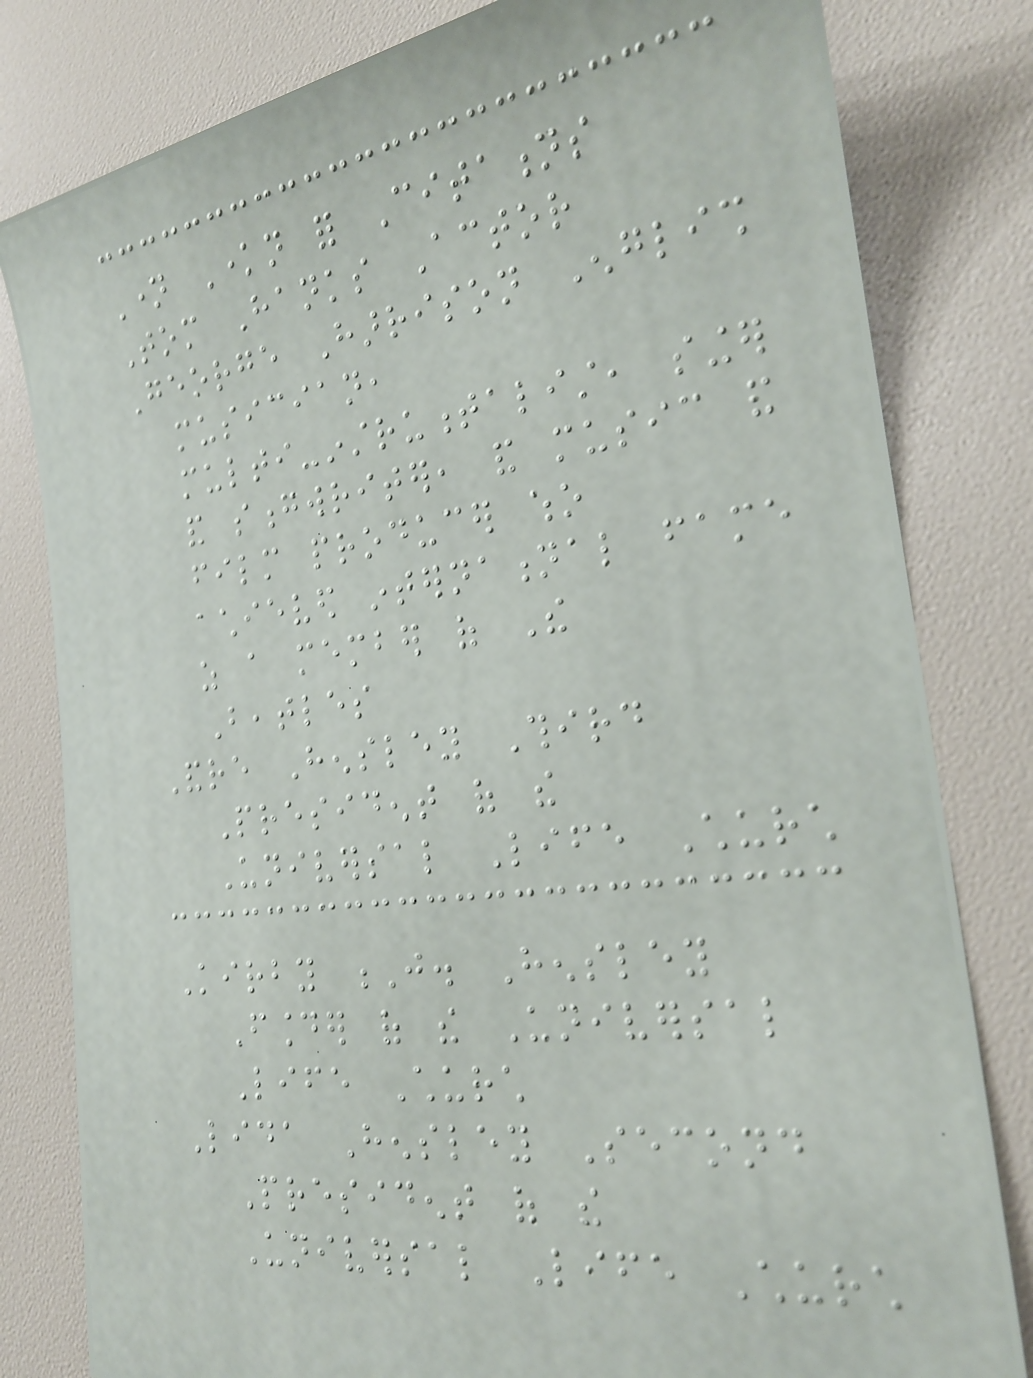Name Known for Citations
Tom Hanks Actor
George Harrison English
musician,
multi-instrumentalist, singer
and songwriter, and music and
film producer who
achieved international fame
as a member of The
Beatles
Andre Hensley Third
President of the
Universal Life Church
Kirby J. Hensley
Founder of the Universal
Life Church
Lida Hensley Second
President of the
Universal Life Church
